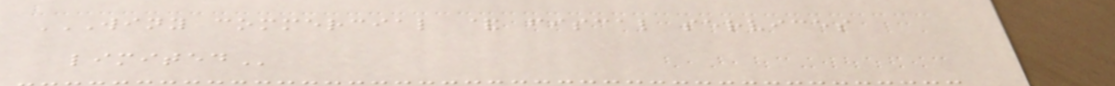WINY COMMERCIAL & FISCAL SERVICES
LIMITED
